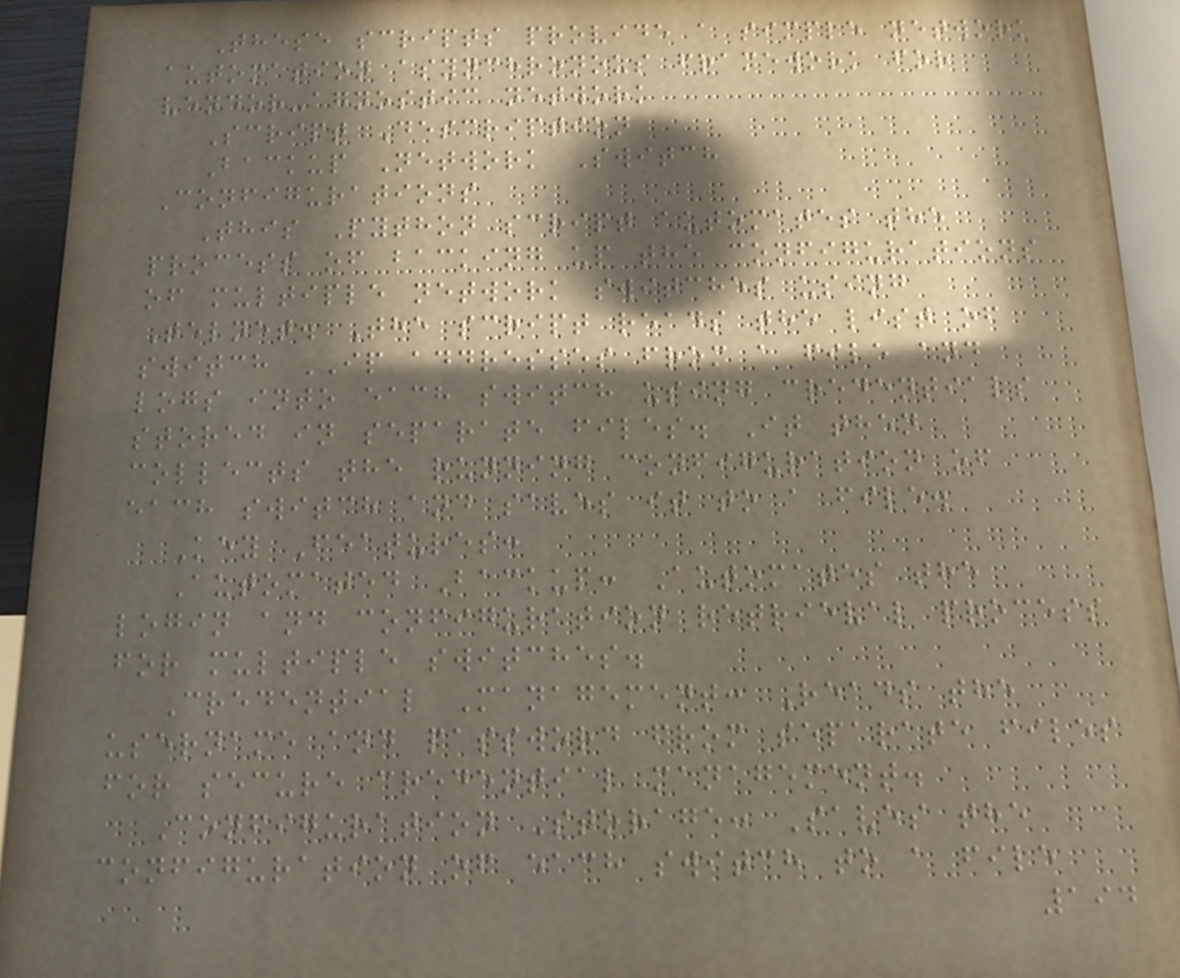These scripts provide a simple network
automation asynchronous framework for
vendor-agnostic network
Script Description
Backup Network Switch
Configurations
This Python script automates the
process of backing up the configurations
of multiple network switches using
Telnet. The script reads the list of
switch IP addresses from a file and
logs into each switch using credentials
stored in separate files. It then
collects the running configuration of
each switch and saves it to a file.
Key Features:
Automated Backup: Automates the
login and configuration retrieval process
for multiple switches.
Credential Management: Reads the
username and password from separate files
for secure credential management.
Configuration Storage: Saves the
configuration of each switch to a file
194
